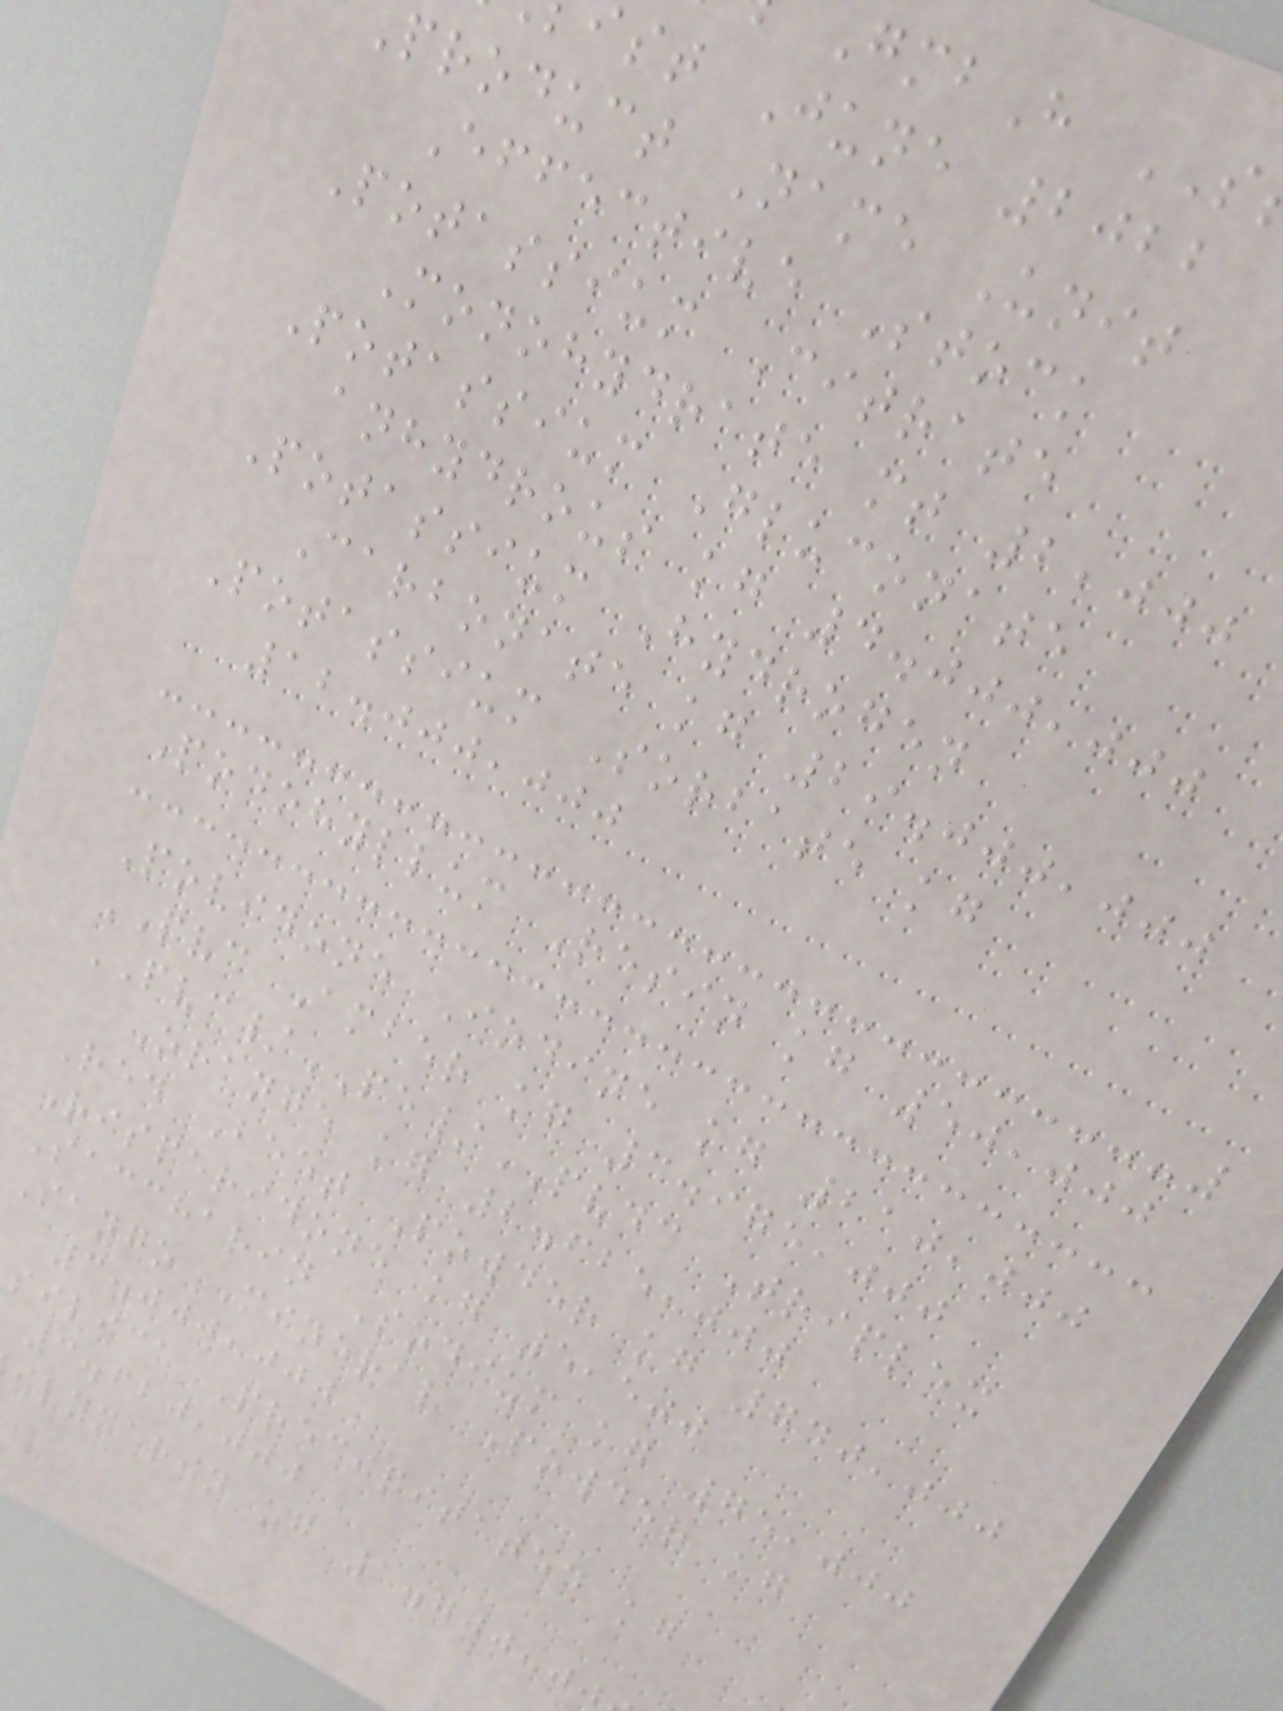GmbH
st June 2022
product Name Unit
Effective Stock
Potassium Citrate
Monohydrate mt 2,000
Potassium Gluconate
anhydrous kg 4.000,000
Potassium Hydrogen
Carbonate kg 29.000,000
Potassium Sorbate kg
12.000,000
Podohyllum Resin kg 50,000
Povidone Iodine kg 210,000
PVC Amber kg 3.975,000
PVC/PE/PVDC Triplex
Orange kg 2.625,000
Red Beet Powder kg 740,000
Risperidone kg 5,500
Saccharin Sodium kg 75,000
Sango Mineral Powder kg
3.000,000
silica Precipitated kg
3.620,000
ilymarin kg 1.700,0
